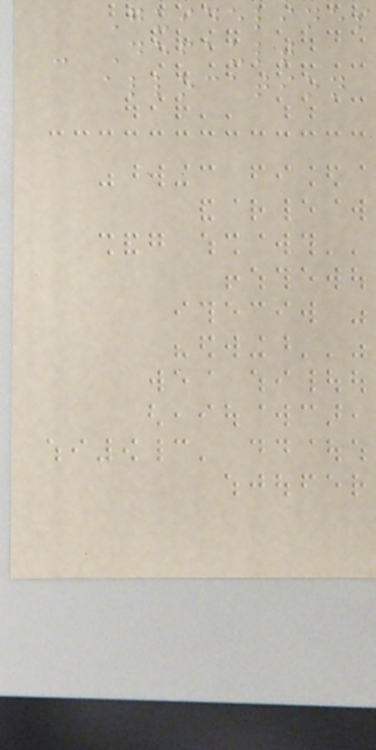Guidelines
- Default
allocation
